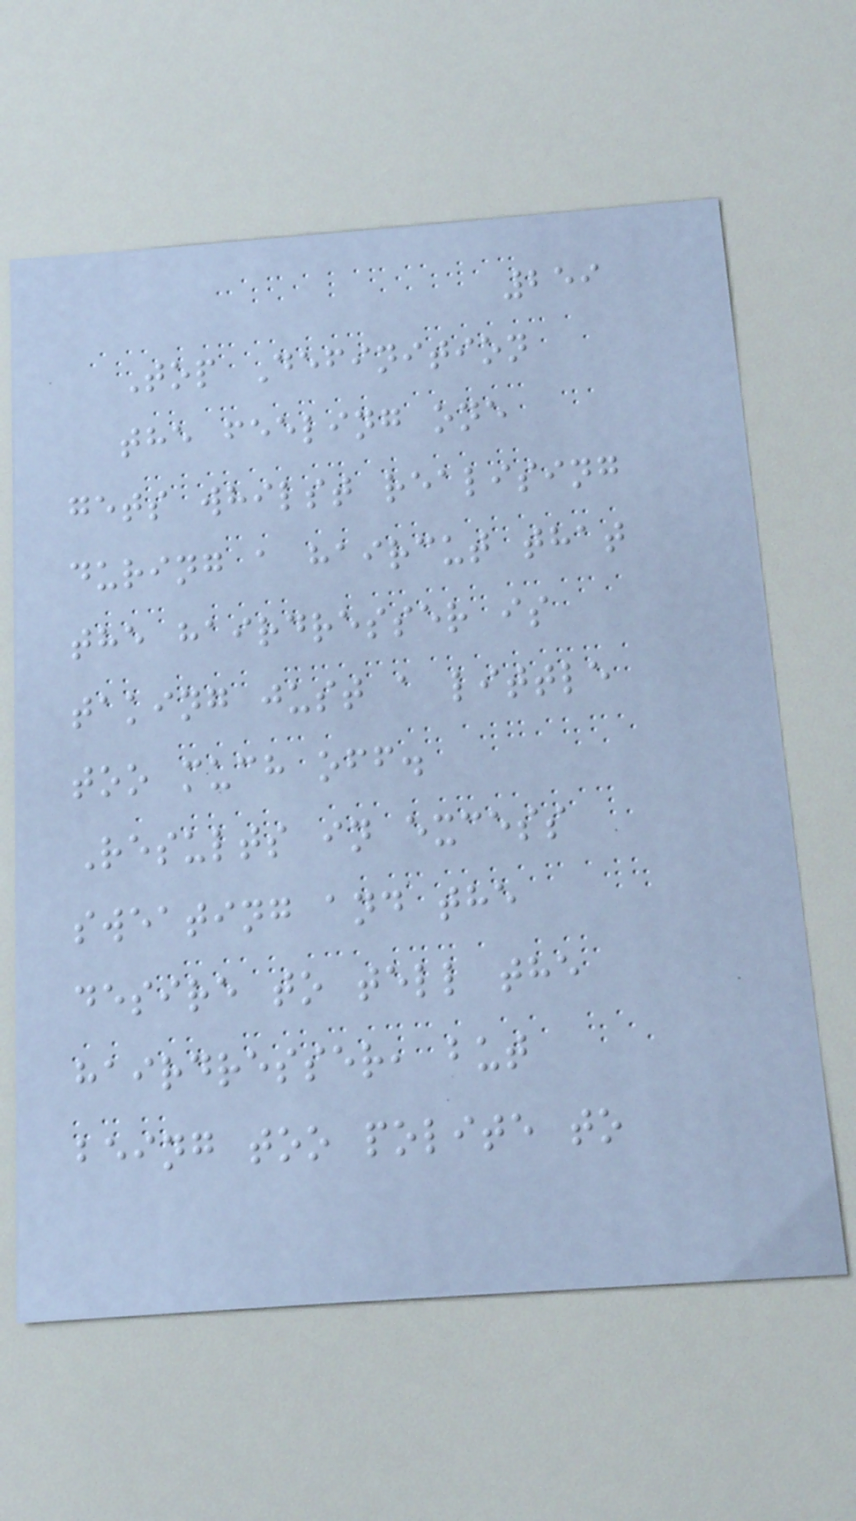259
Top Definition
the feeling one
gets whilst realising
during a haircut that
the hairdresser is
taking just a little
too much off.
Results in excess
sweating and the
desire to tell the
hairdresser, but
being too polite to
